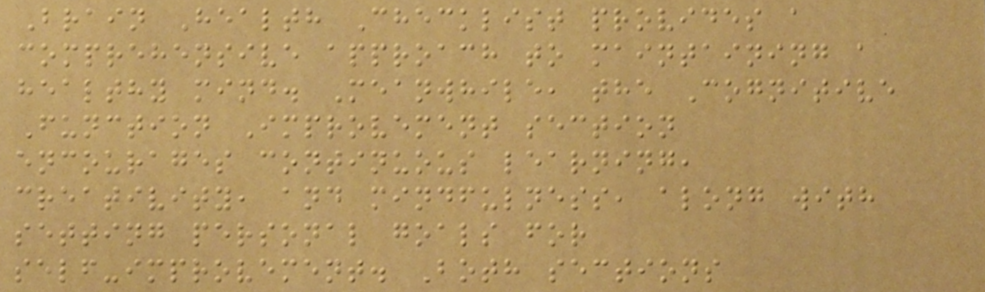Brain Health Checklist provides a
comprehensive approach to maintaining a
healthy mind. Meanwhile, the Cognitive
Function Improvement section
encourages continuous learning,
creativity, and mindfulness, along with
setting personal goals for
self-improvement. Both sections
